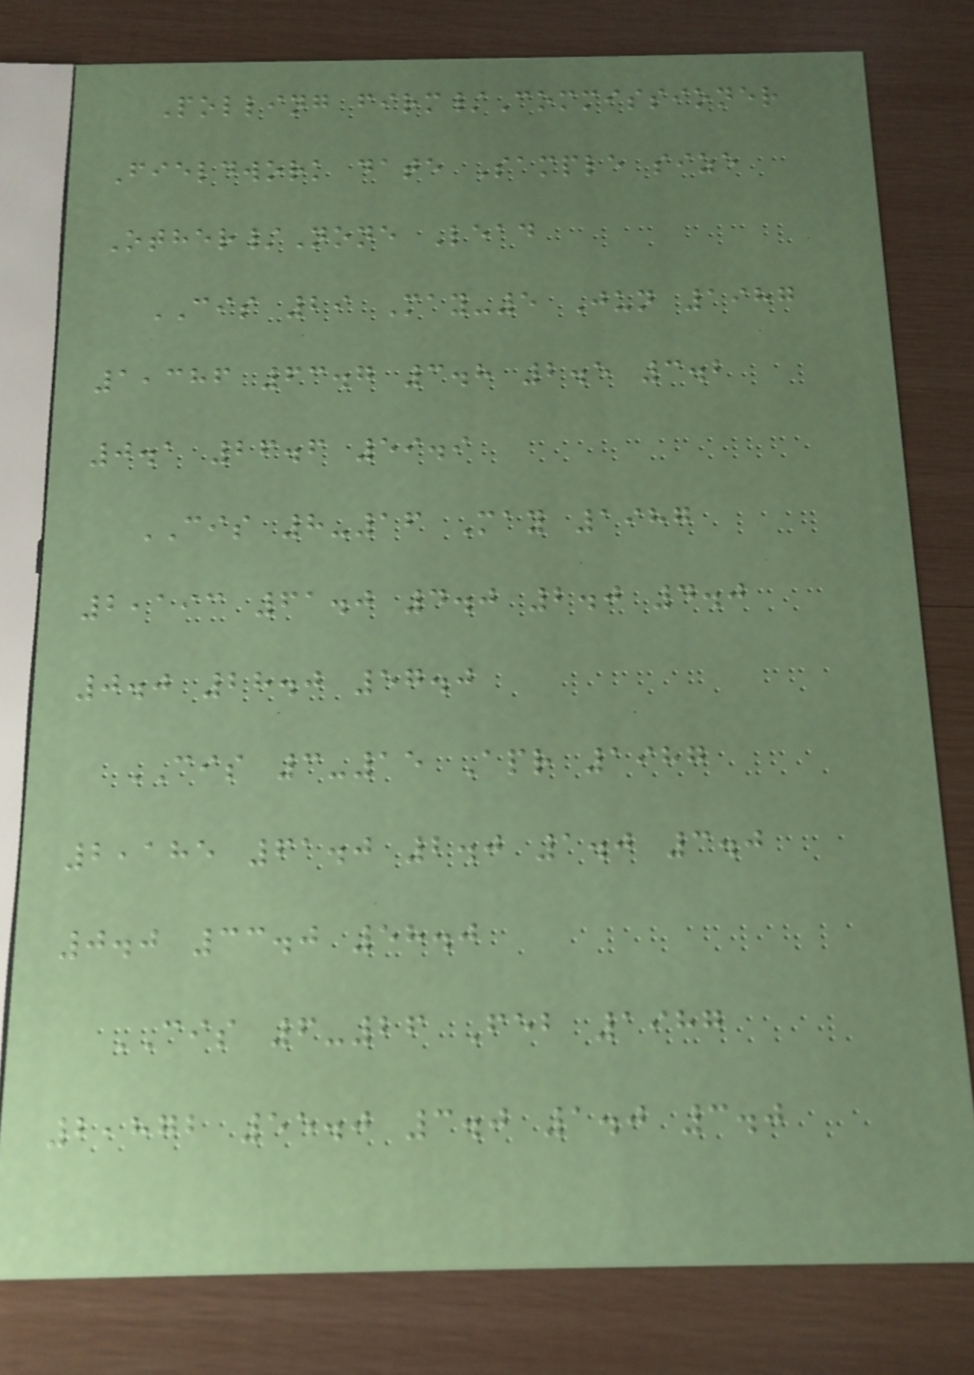Polling firm/Commissioner
Fieldwork date Sample size
Other/None Lead
CIS 29 May-5 Jun 1987
1,386 63.7 3.8 2.5 3.2
0.1 26.6 59.9
CIS 8-16 May 1987
2,193 61.0 4.0 2.0 4.0
0.0 28.0 57.0
CIS 3-15 Apr 1987
2,185 61.0 2.0 1.0 3.0
0.0 33.0 58.0
CIS 6-26 Feb 1987
2,872 55.0 3.0 1.0 3.0
